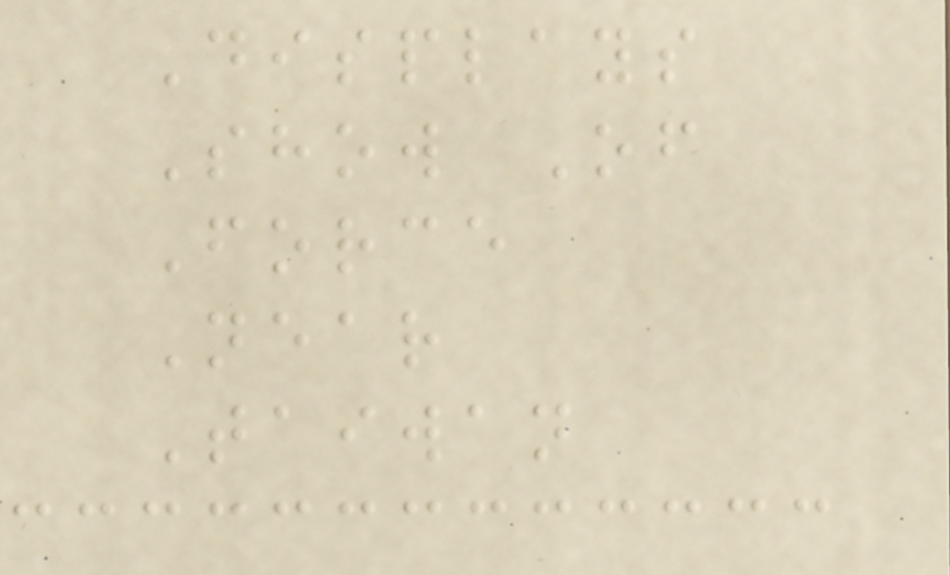Displays
Show Of
Force
Near
Taiwan
